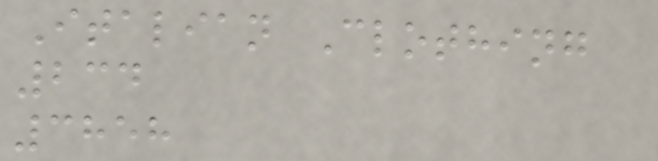Italian Clothing
234
3858
